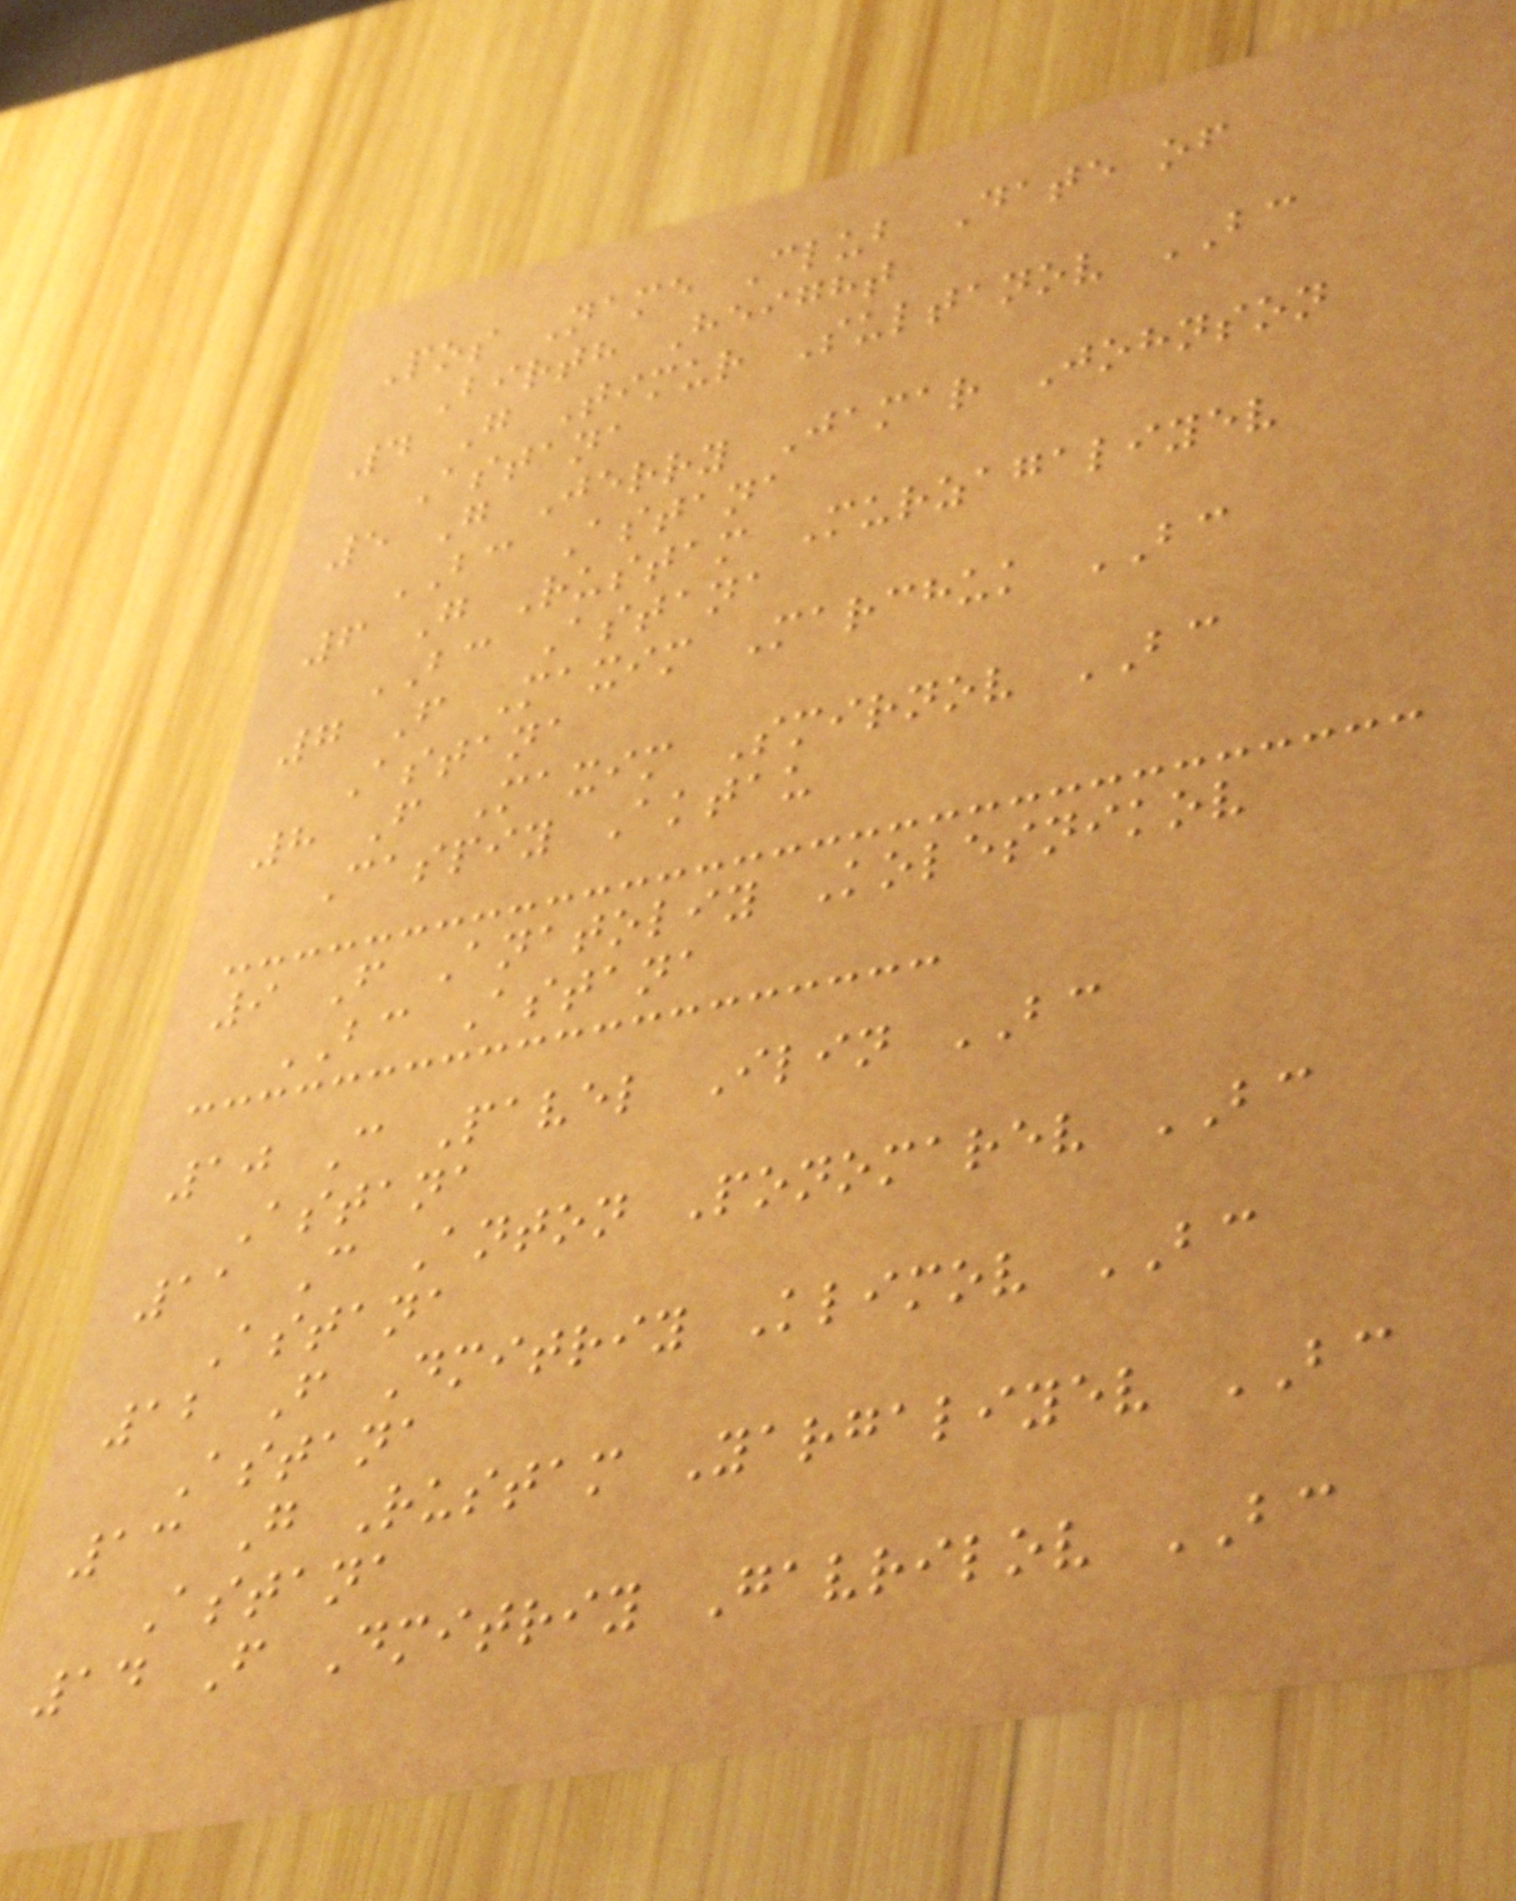Pos Name Club Date of
Birth Height
4 G Timur Sultanov BC
Astana
5 G Jerry Jamar Johnson
BC Astana
6 G Rustam Murzagaliyev
BC Astana
7 F Maxim Marchuk BC
Astana
8 F Maxim Smirnov BC
Caspiy Aktau
9 F Anatoliy Kolesnikov
BC Astana
10 C Pavel Ilin BC
Astana
11 C Anton Ponomarev BC
Astana
12 F Dmitriy Klimov BC
Astana
13 G Rustam Yargaliyev BC
Astana
14 F Dmitriy Gavrilov BC
